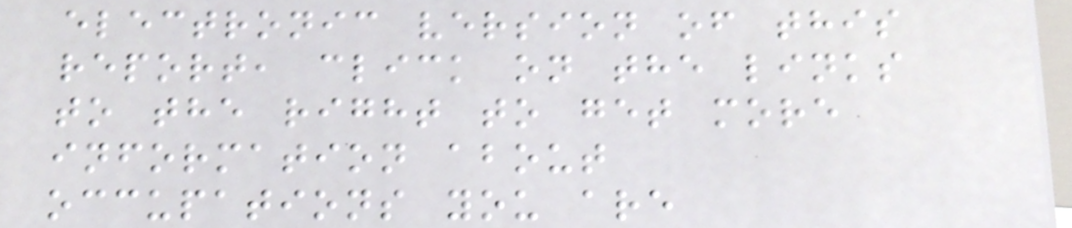electronic version of this
report, click on the links
to the right to get more
information about
occupations you are
